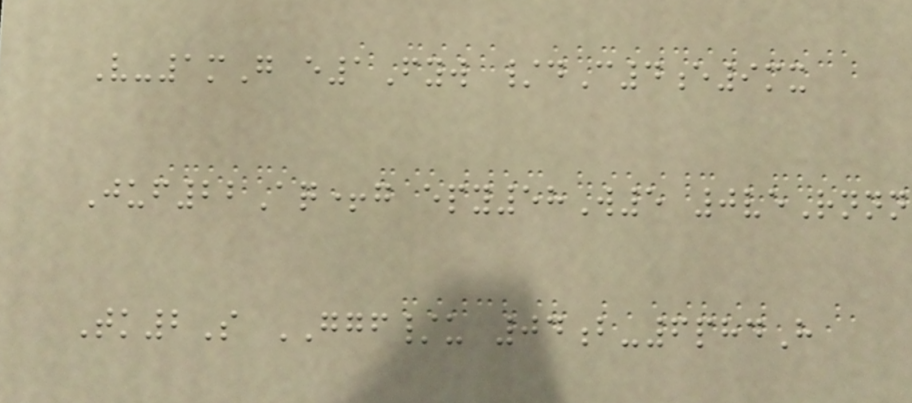V-1mG e1Fyw /dC4e9mx
Juf22Aq+g epy58W5 0veRnnn
Tk2S GGF/u 04b-6phdH
